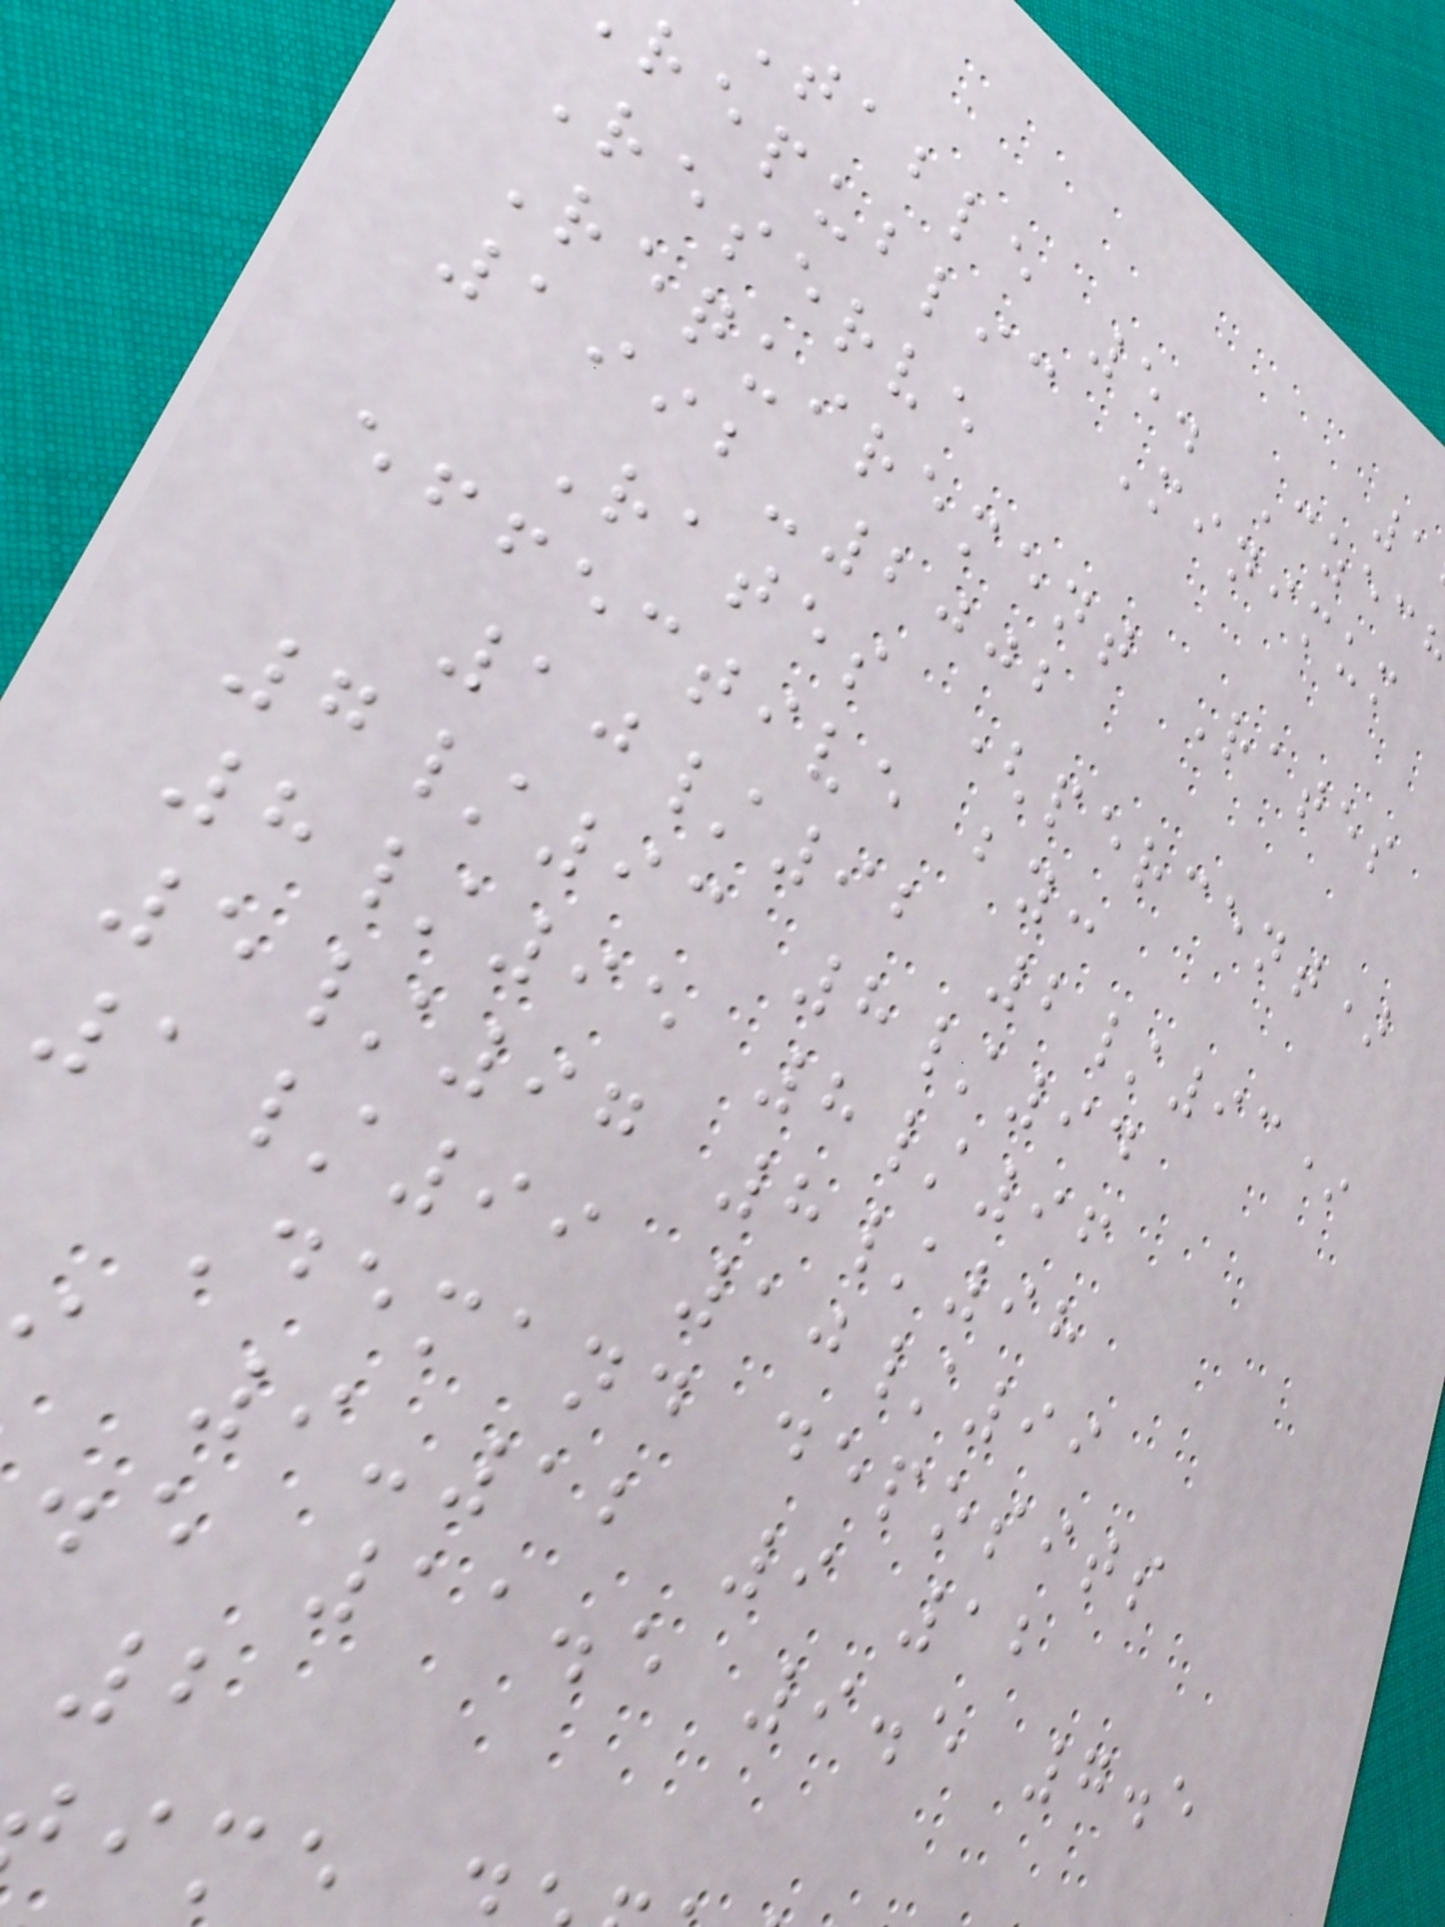table 5. Czec
republic Minimum
Reserve
Requirement Rates
1992-2002
Rates (percent)
effective by:
10/92 2/93*
7/93 8/94
8/95 8/96
5/97 8/98
1/99 10/99
Demand deposits
9-12 9 12
.e 11.5 9.5 7.5
